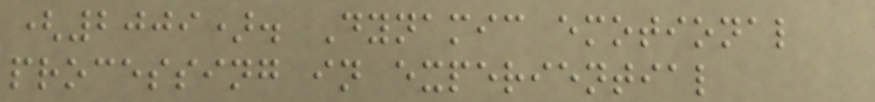(2009). Dynamic emotional
processing in experiential
